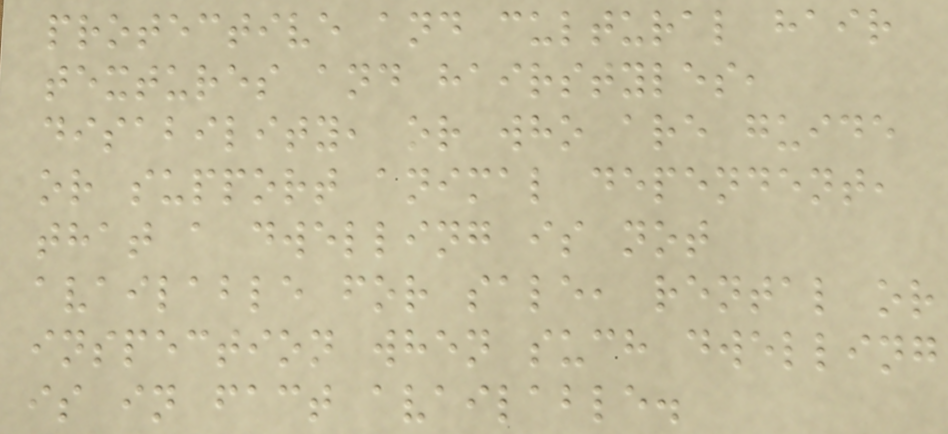protective and cultural hair
textures and hairstyles,
disability, or who are guide
or support animal dependent,
that a dwelling is not
available for sale, rental or
inspection when such dwelling
is in fact available.
